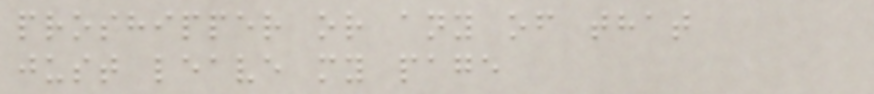proshipper or any of that
just leave my page
